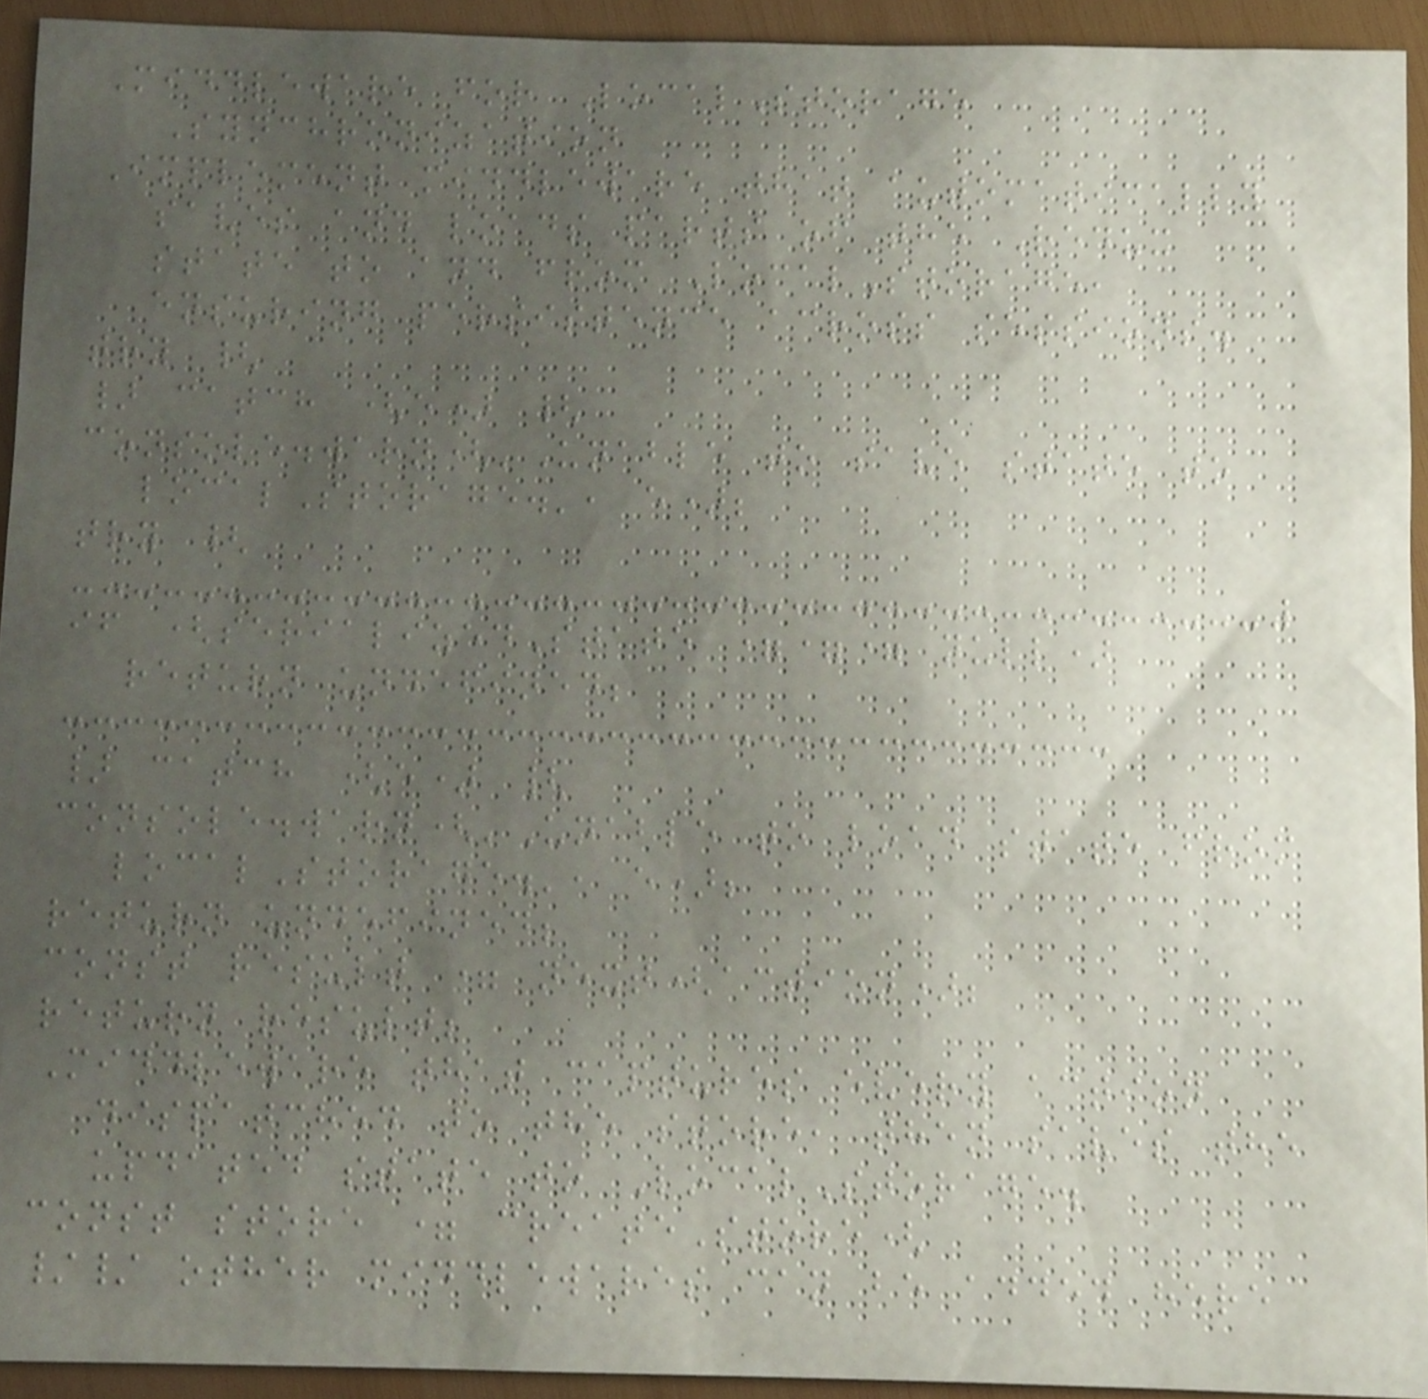Middleware for LocalStorage
Synchronization
Implement middleware that automatically
saves and loads parts of the Redux
state to and from LocalStorage,
ensuring persistence across sessions.
try {
} catch (e) {
console.warn('Unable to save state to
localStorage.', e);
try {
if (serializedState === null)
return undefined;
} catch (e) {
console.warn('Unable to load state from
localStorage.', e);
return undefined;
const result = next(action);
return result;
Middleware that captures every action
dispatched to the store, then saves the
updated state to LocalStorage.
const store = createStore(
// other middlewares can be added here
